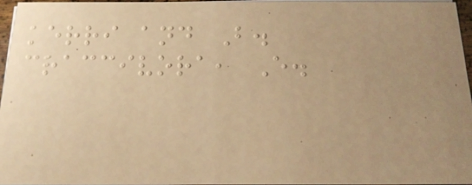kerri and B.
craccivora, E.
